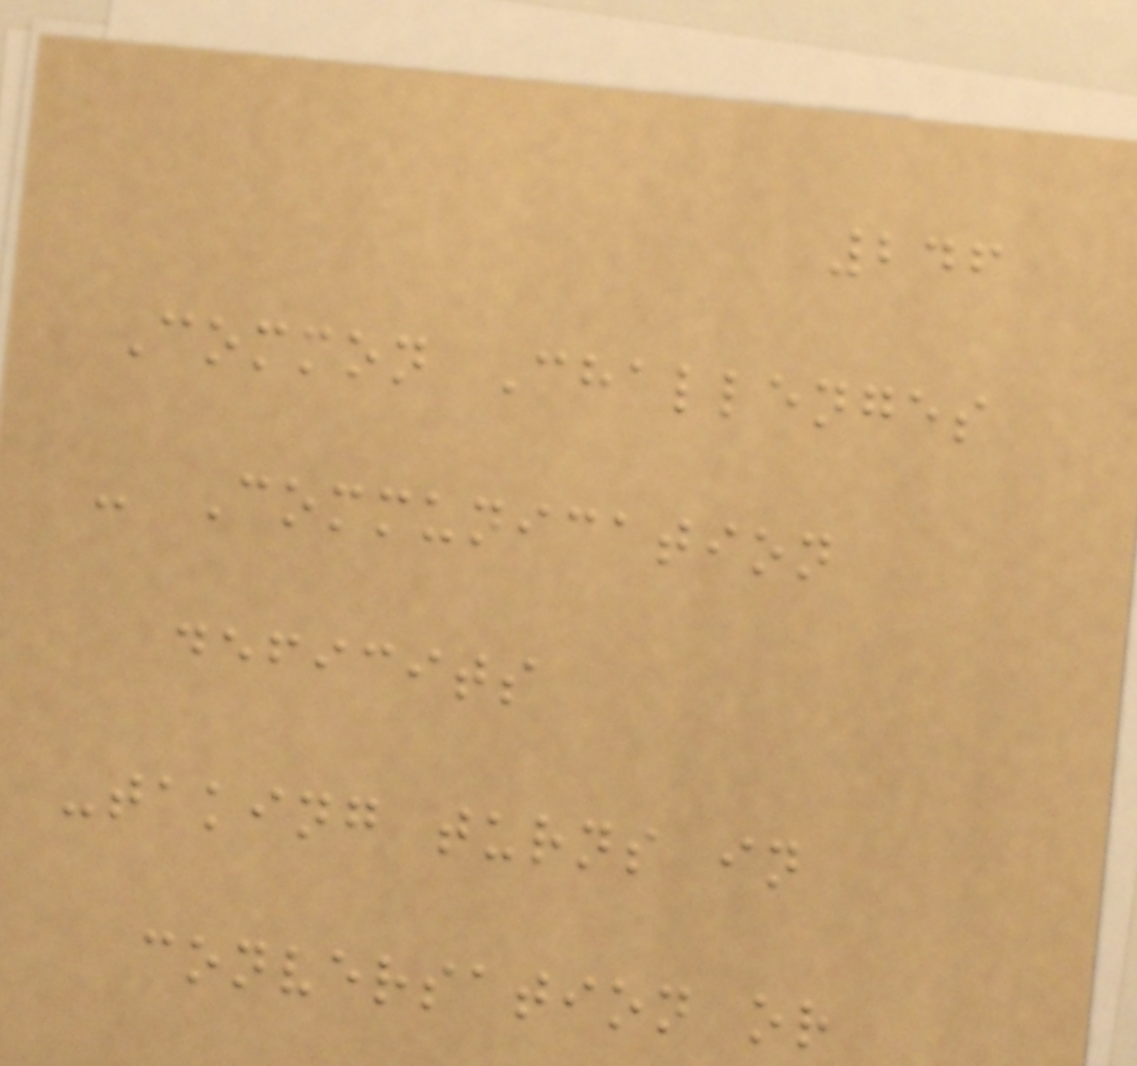246
Common Challenges
- Communication
deficits
-taking turns in
conversation or
